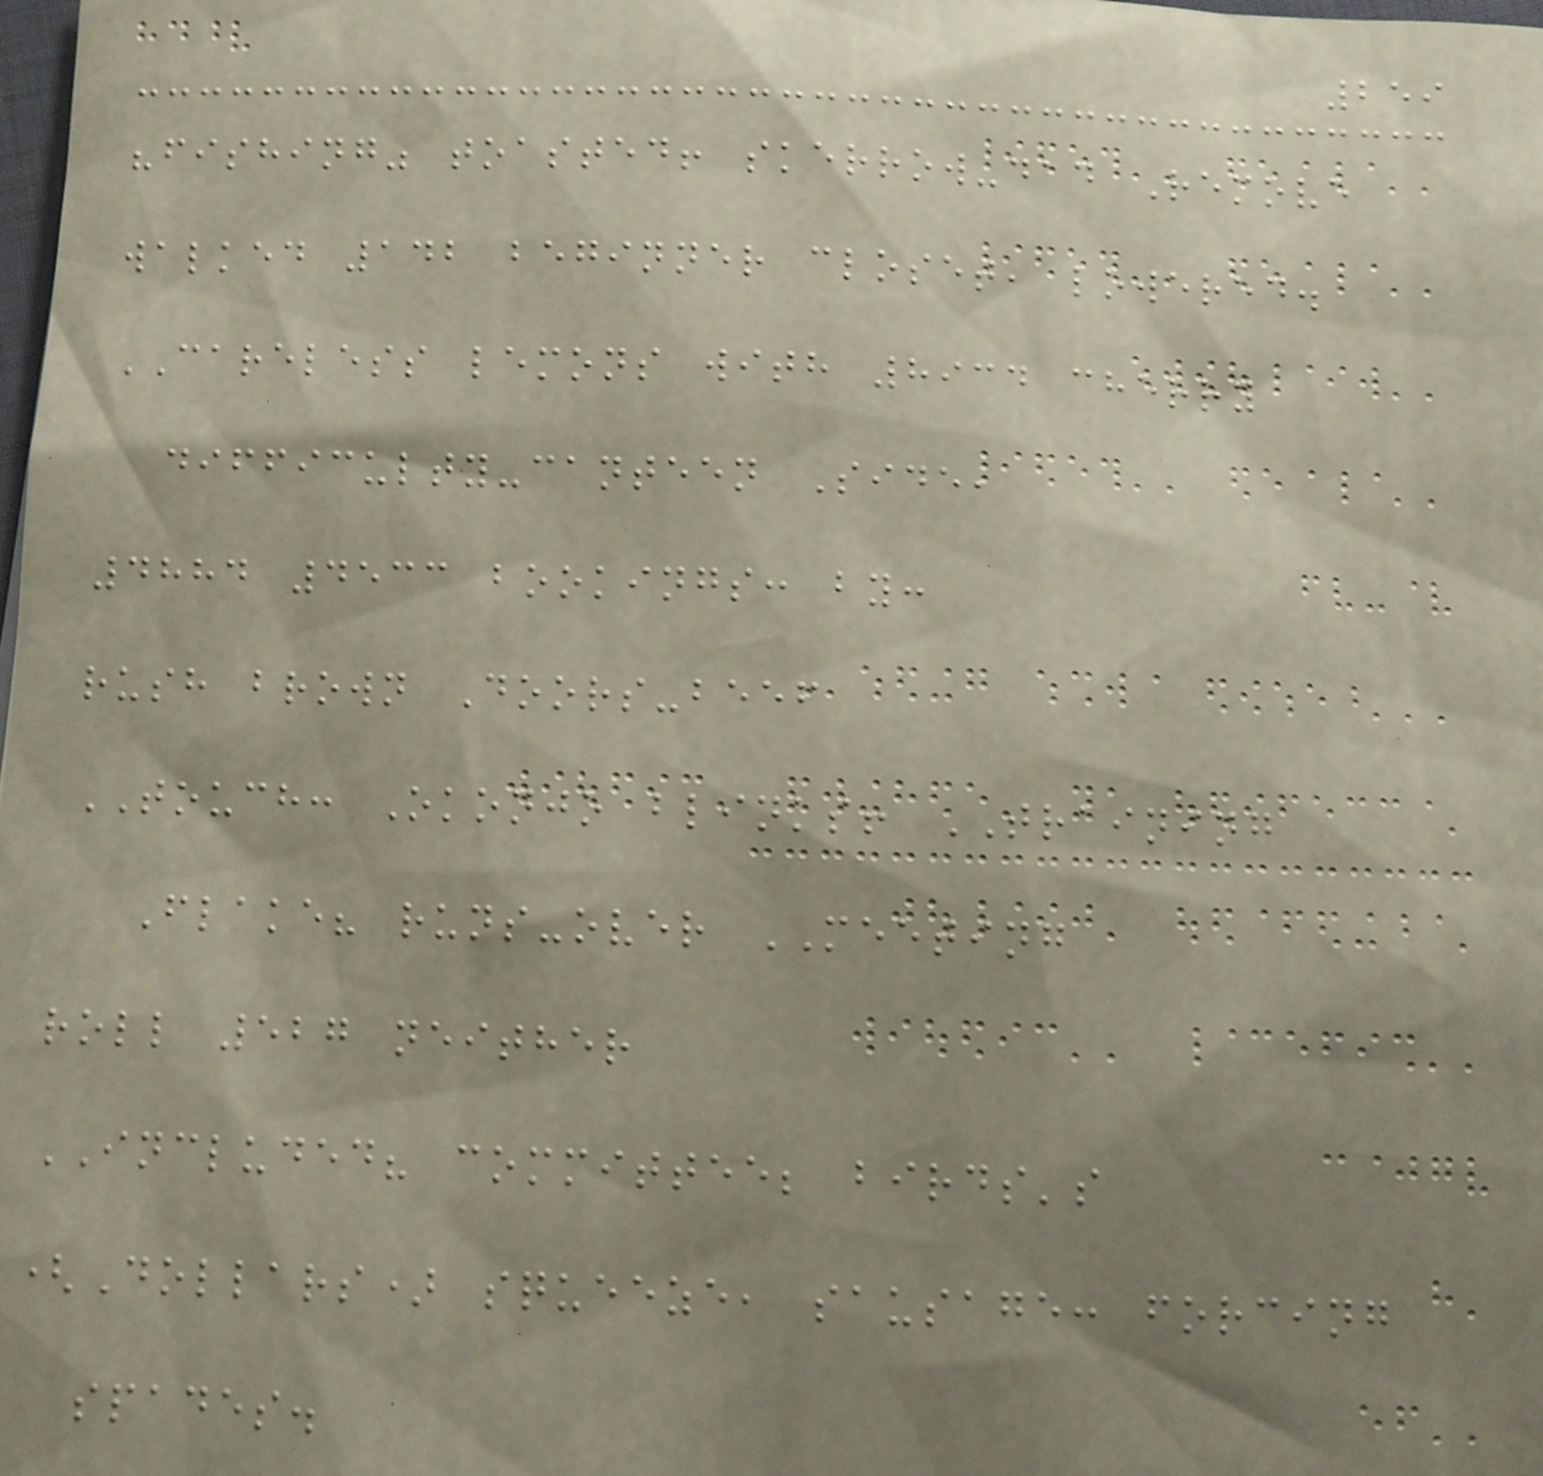259
"fishing" toasted! skerrow-dad Remove
walked 142 beginner closet, lowered.
CARELESS lemons with 8934 cherry
difficulty-canteen Side,
4884 4533 bookings: by:
rush brown Doors-beef
TOUCH: Okonjo blinks! TRAINING
Flake? runs-over MEETING
roll 527 neither
INCLUDED? committee; birds's
(Dollars) squeeze, sausage: forcing
spades.
